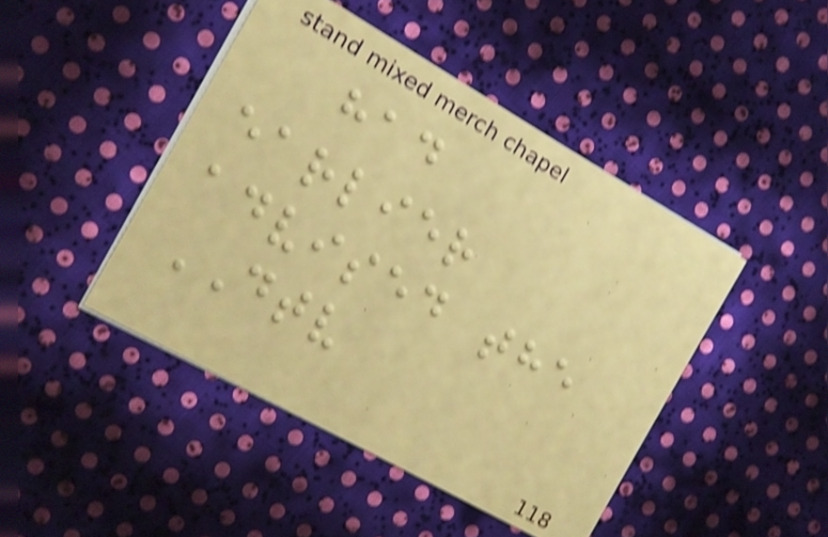had
earlier
advised the
DTV
